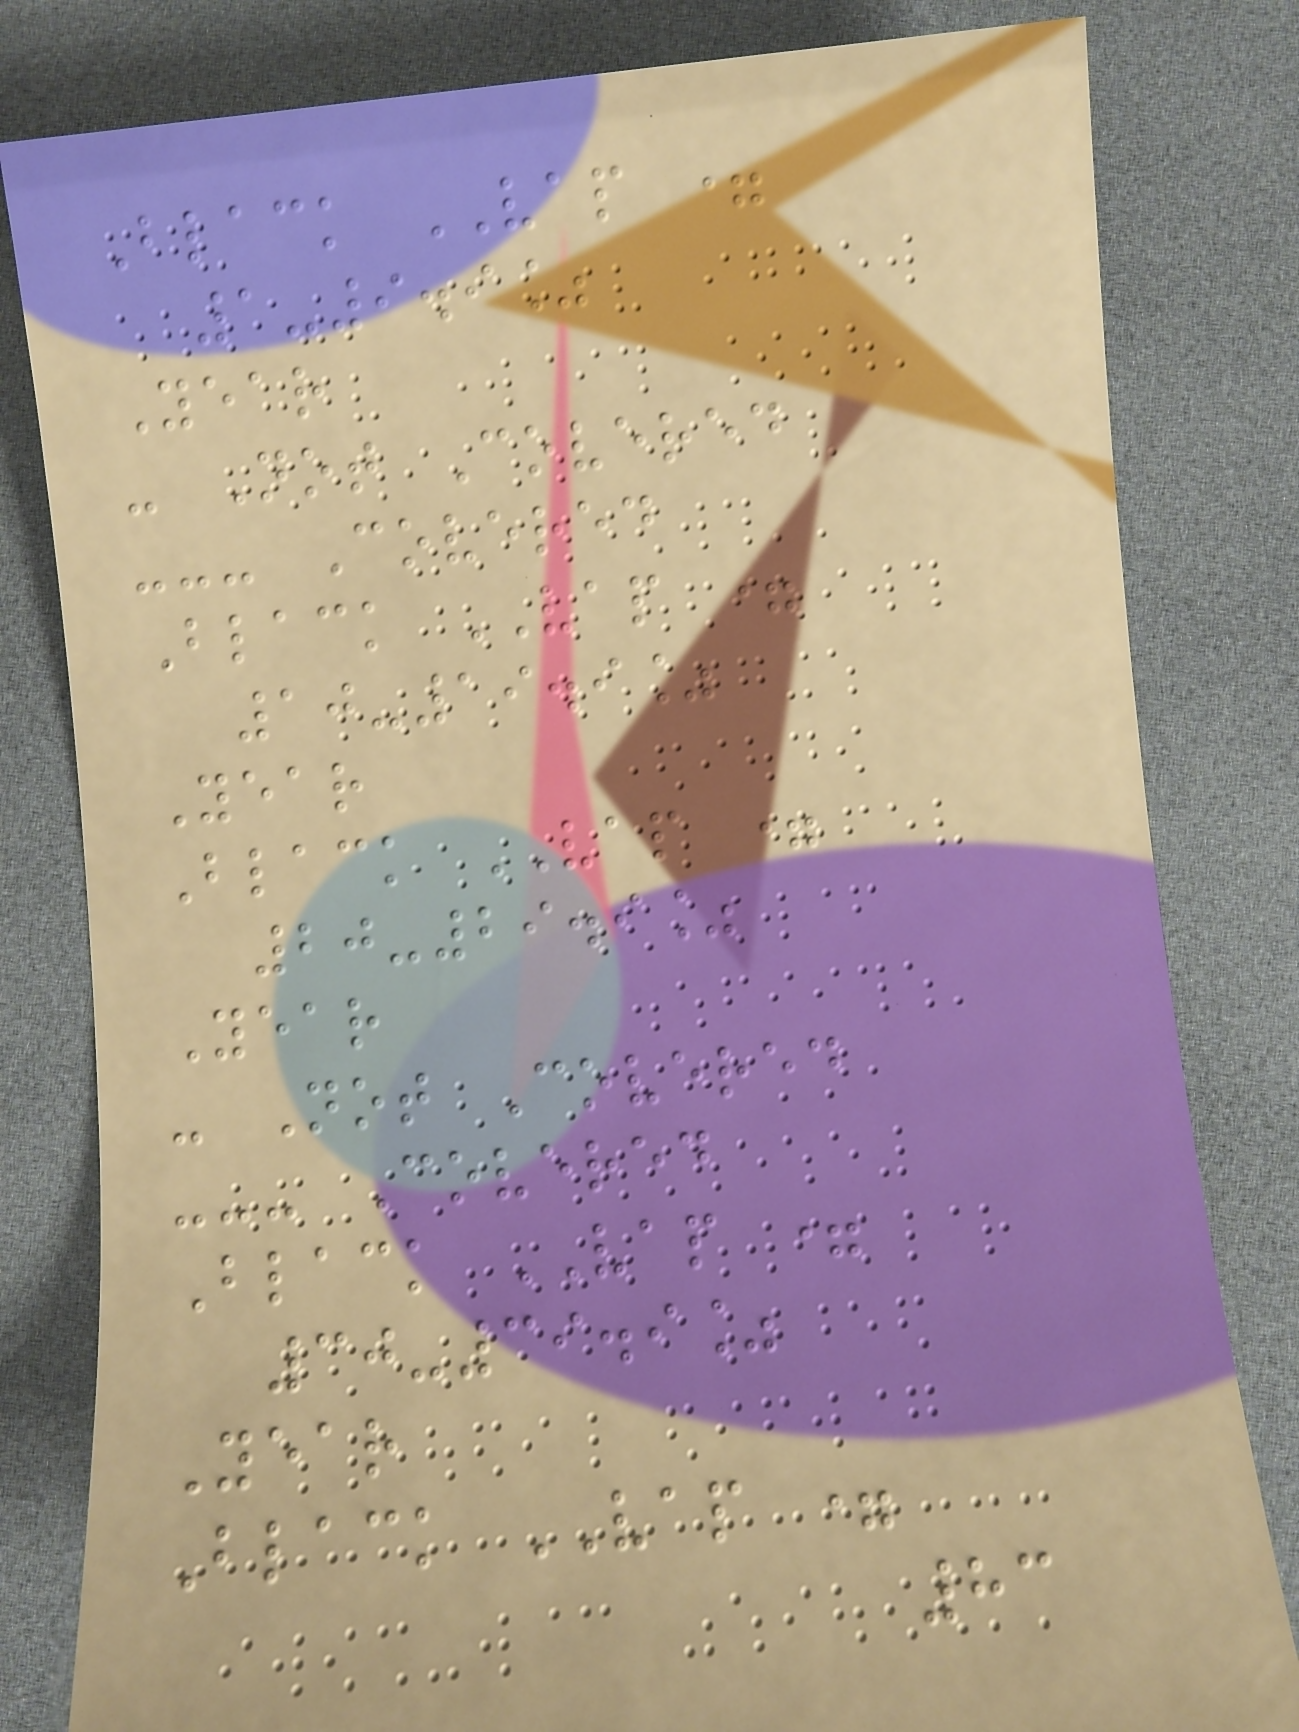Black VAP =
1-9.9%
Year
- Not Covered
--- Covered
Black VAP =
10-19.9%
Year
Black VAP =
20-29.9%
Year
- Not Covered
--- Covered
Black VAP =
30-39.9%
Year
Black VAP =
83
